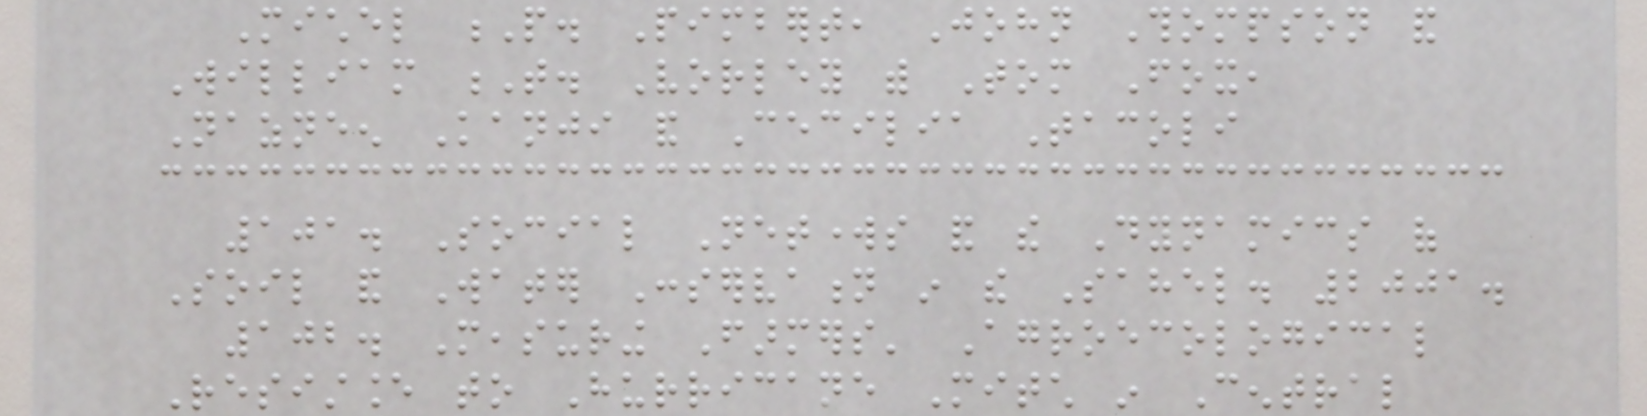Michel P. Pimbert, John Thompson and
William T. Vorley with Tom Fox,
Nazneen Kanji and Cecilia Tacoli
101. Social Networks and the Dynamics of
Soil and Water Conservation in the Sahel. 2001.
102. Measuring Farmers' Agroecological
Resistance to Hurricane Mitch in Central
